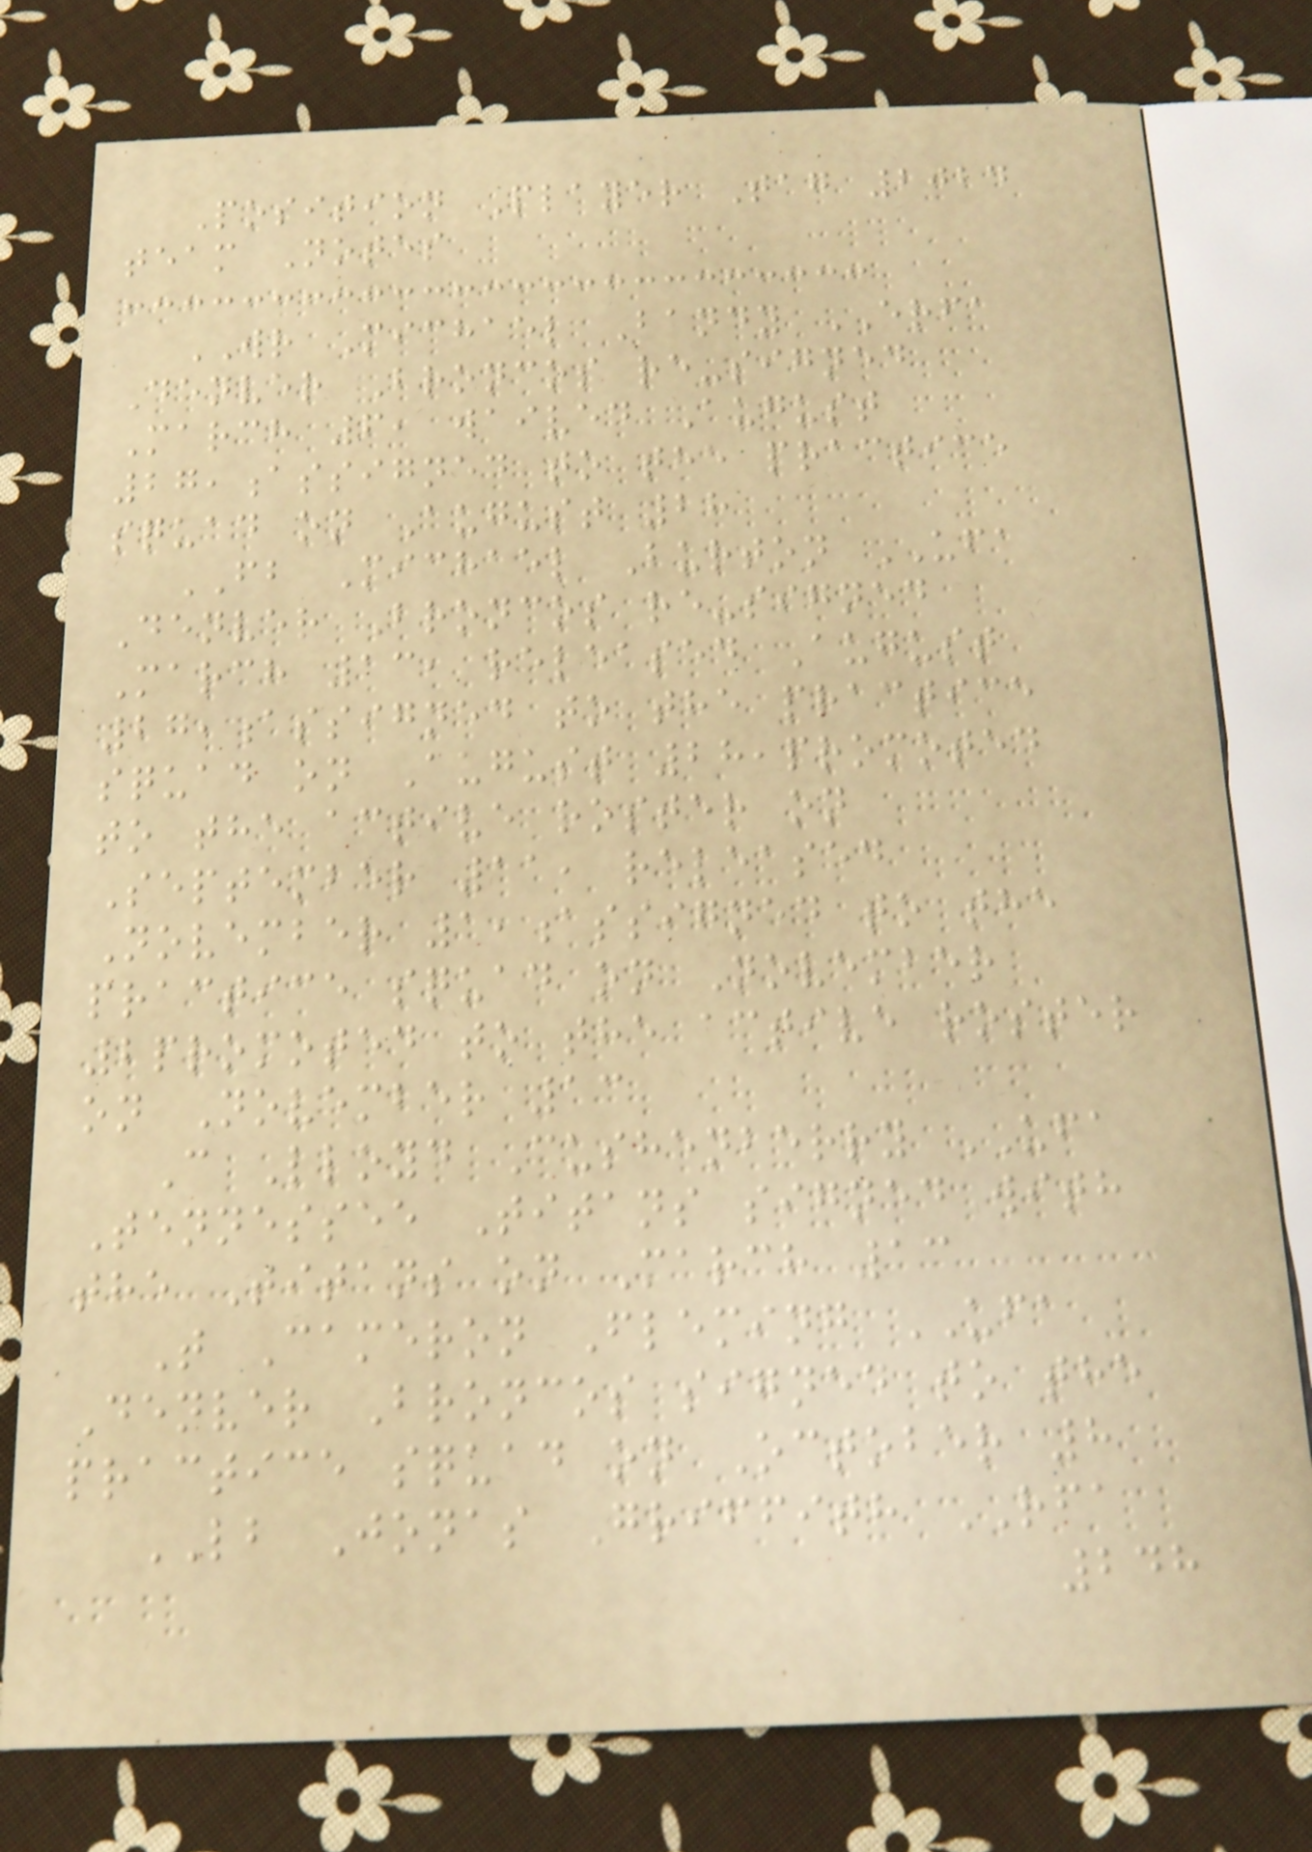Position Player Tag 2024
team Notes
WR Michael Bandy ERFA
Denver Broncos re-signed
March 6, waived August
27,assigned to the practice
squad on August 28
FB Michael Burton UFA
Denver Broncos re-signed
March 13, released August
27,assigned to the practice
squad on August 28,promoted
to the active roster on
September 11, released
November 1,assigned to the
practice squad on November
2promoted to the active roster
on November 13
C Lloyd Cushenberry UFA
Tennessee Titans signed with
the Titans on March 13
T Cameron Fleming UFA
Denver Broncos signed to the
practice squad on October 8
LB Jonas Griffith RFA
248
